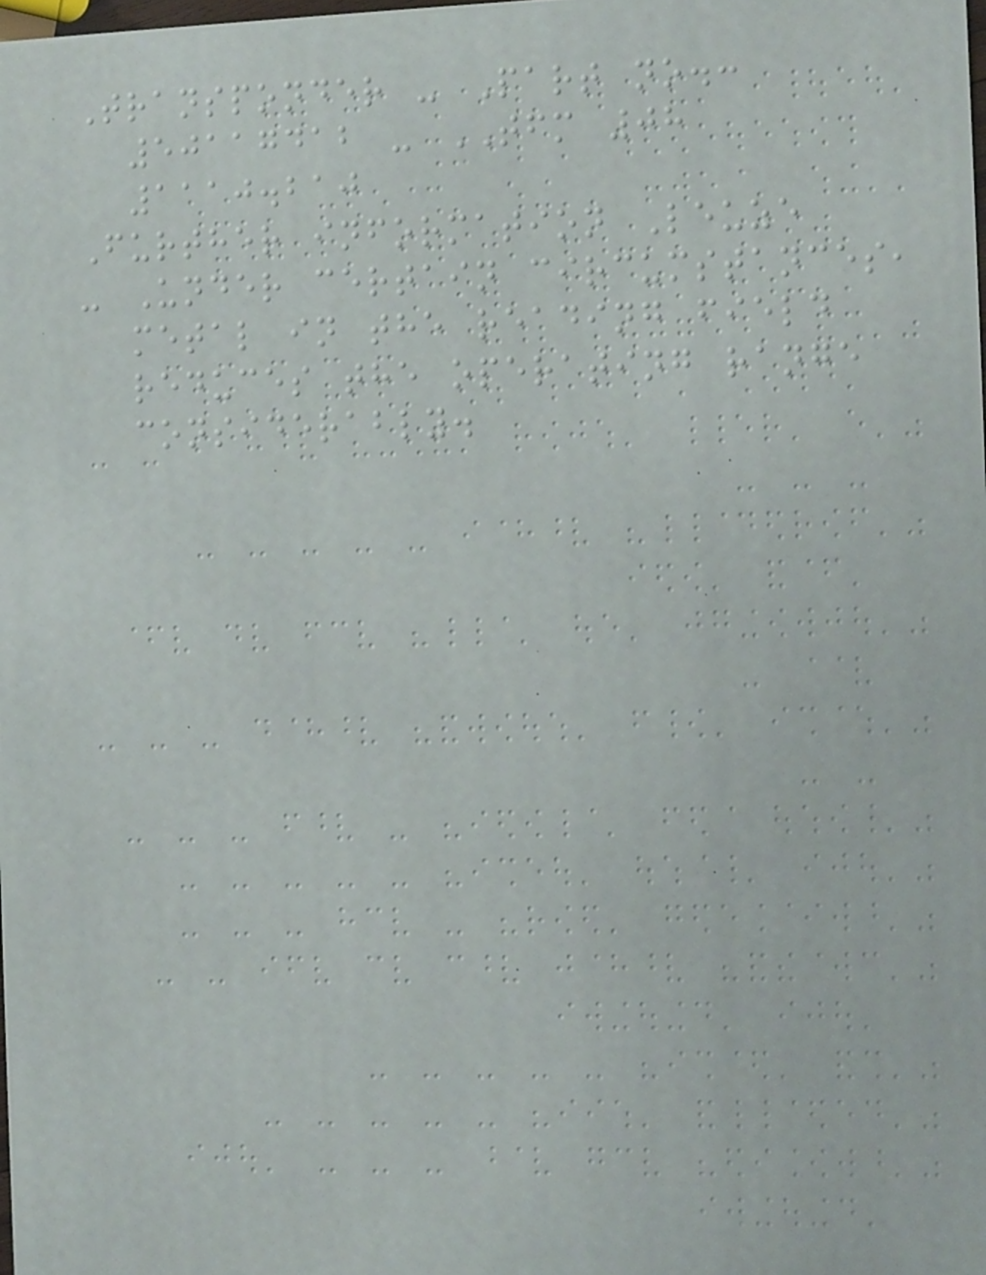Transponder - Part no.:
50117412 - TFM 08
1110.210
Further information Leuze
- Under certain circumstances,
metal in the reading field
reduces the operating range
considerably.
